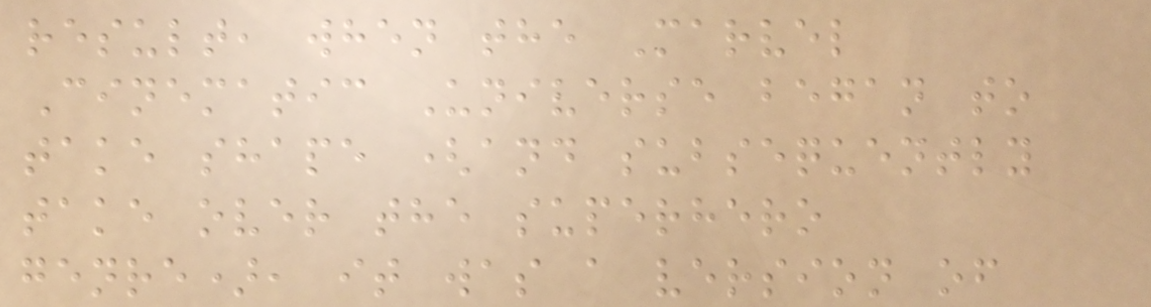result, when the Marvel
Cinematic Universe began to
take shape (and subsequently
take over the superhero
genre), it was a version of
